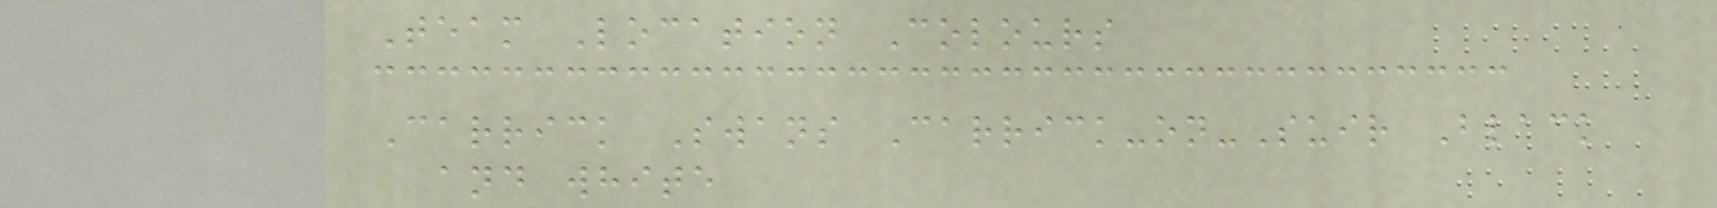Team Location Colours
Carrick Swans Carrick-on-Suir Black
and white
